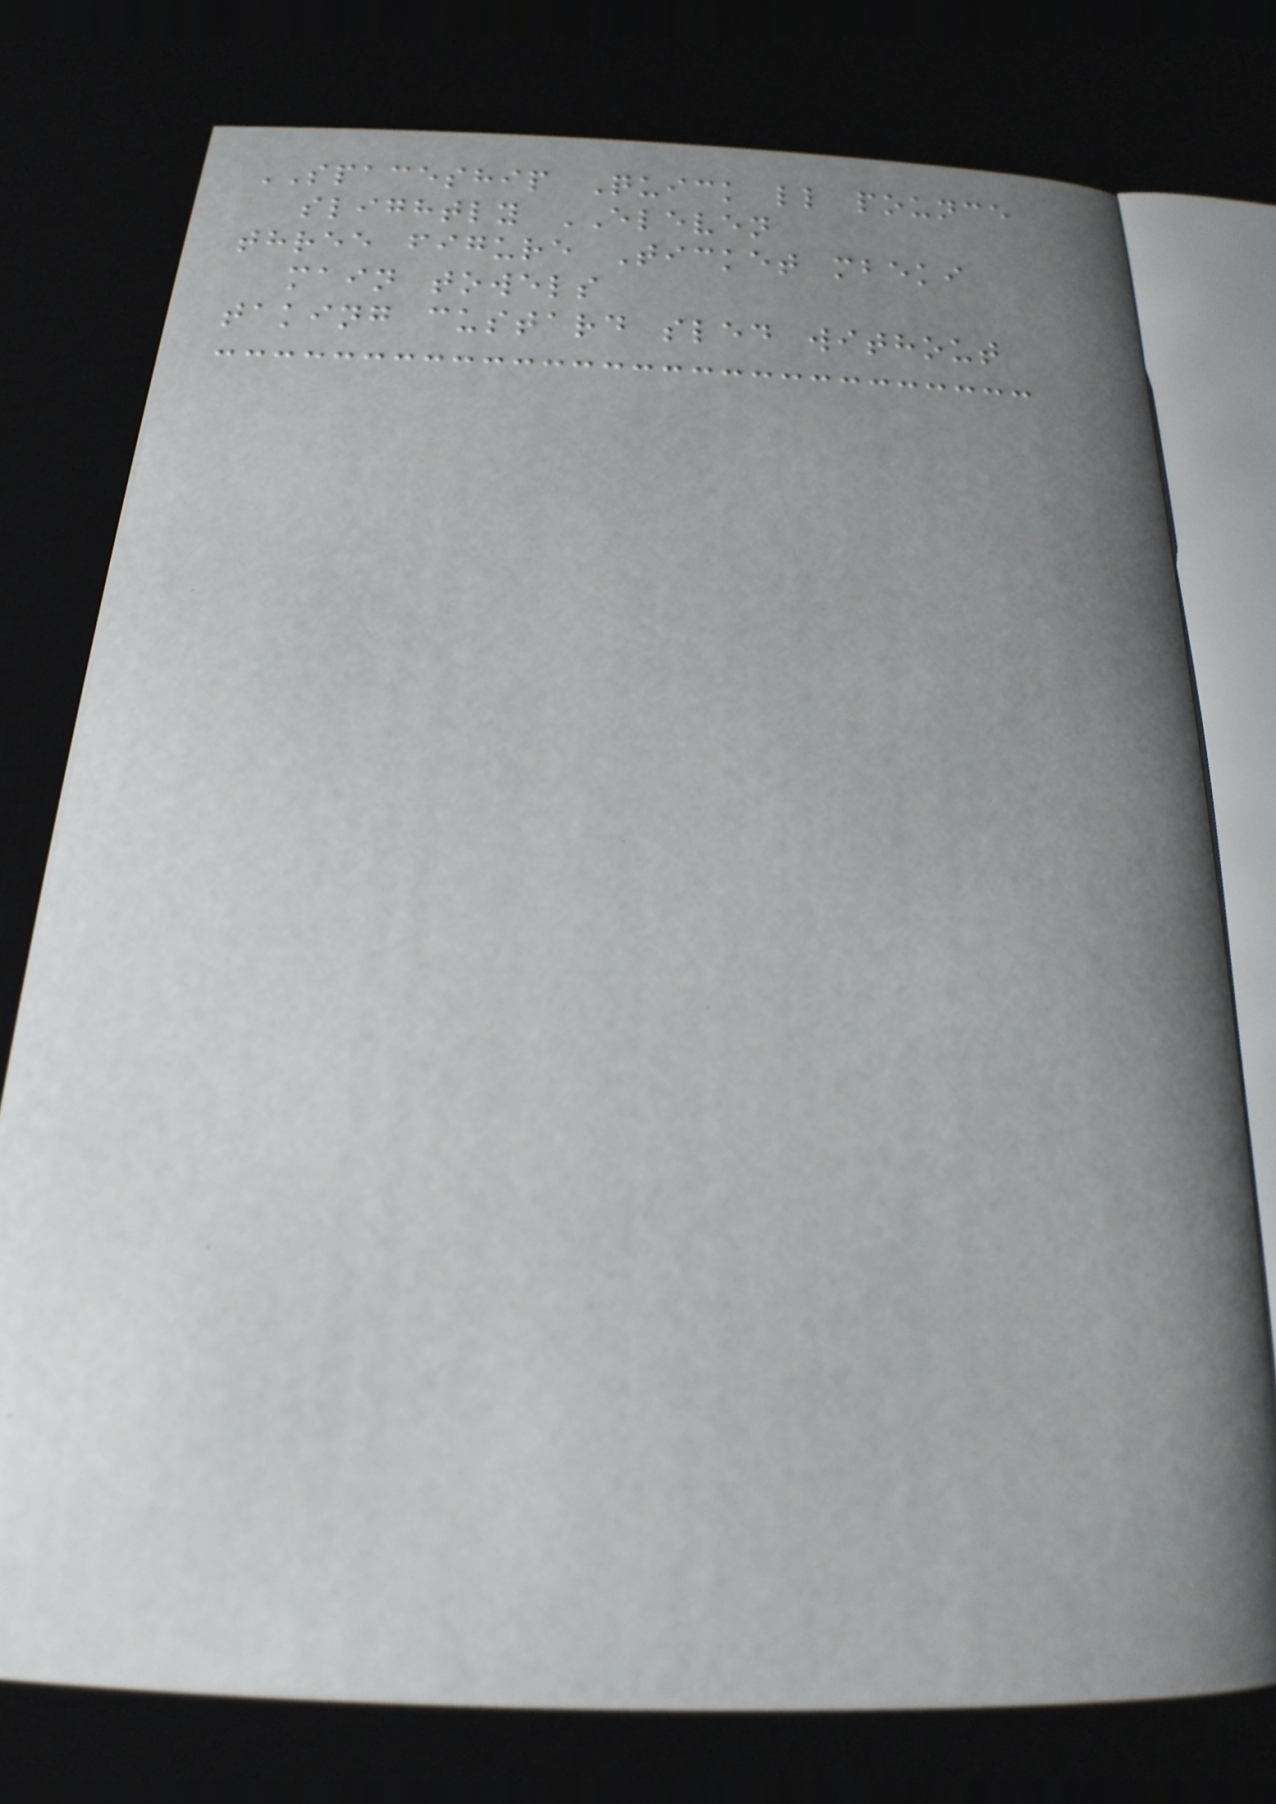SPACESHIP Quick ll pounce
slightly ELEVEN
three figure Ticket mbeki
main towels
taking custard sled without
